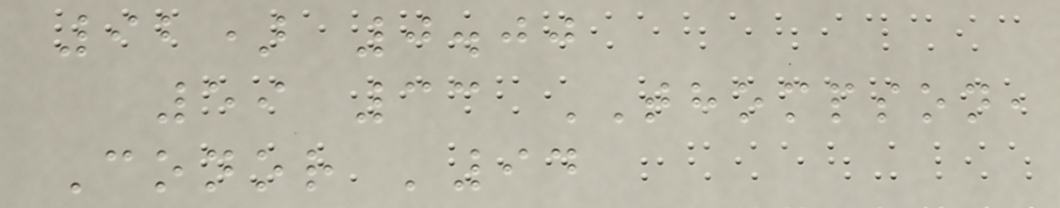92) 0.00
59 33 THOMPSON,
Conor '94
